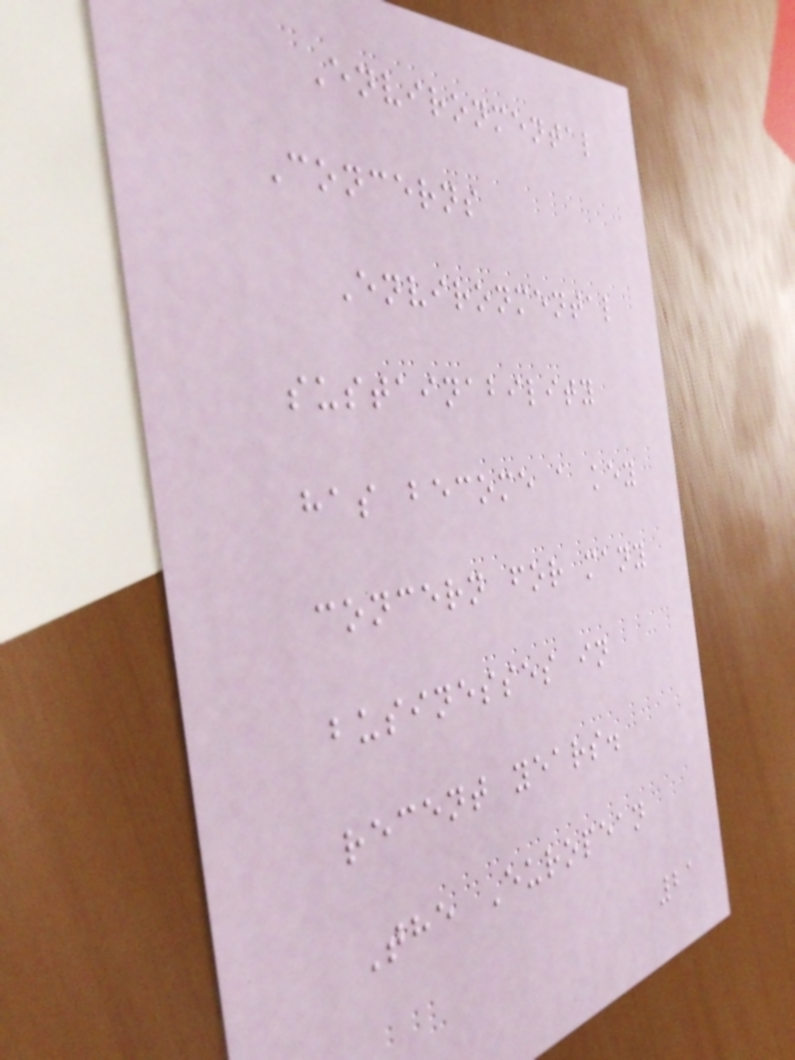Environmental
Concerns
Environmental
sustainability
has become a key
concern for many
businesses in
recent years.
The European
21
